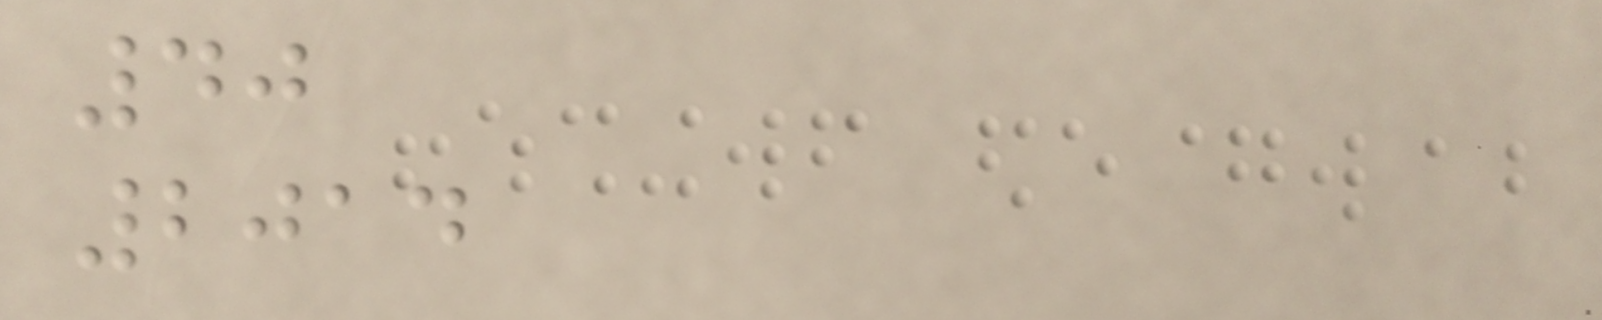40
2014
